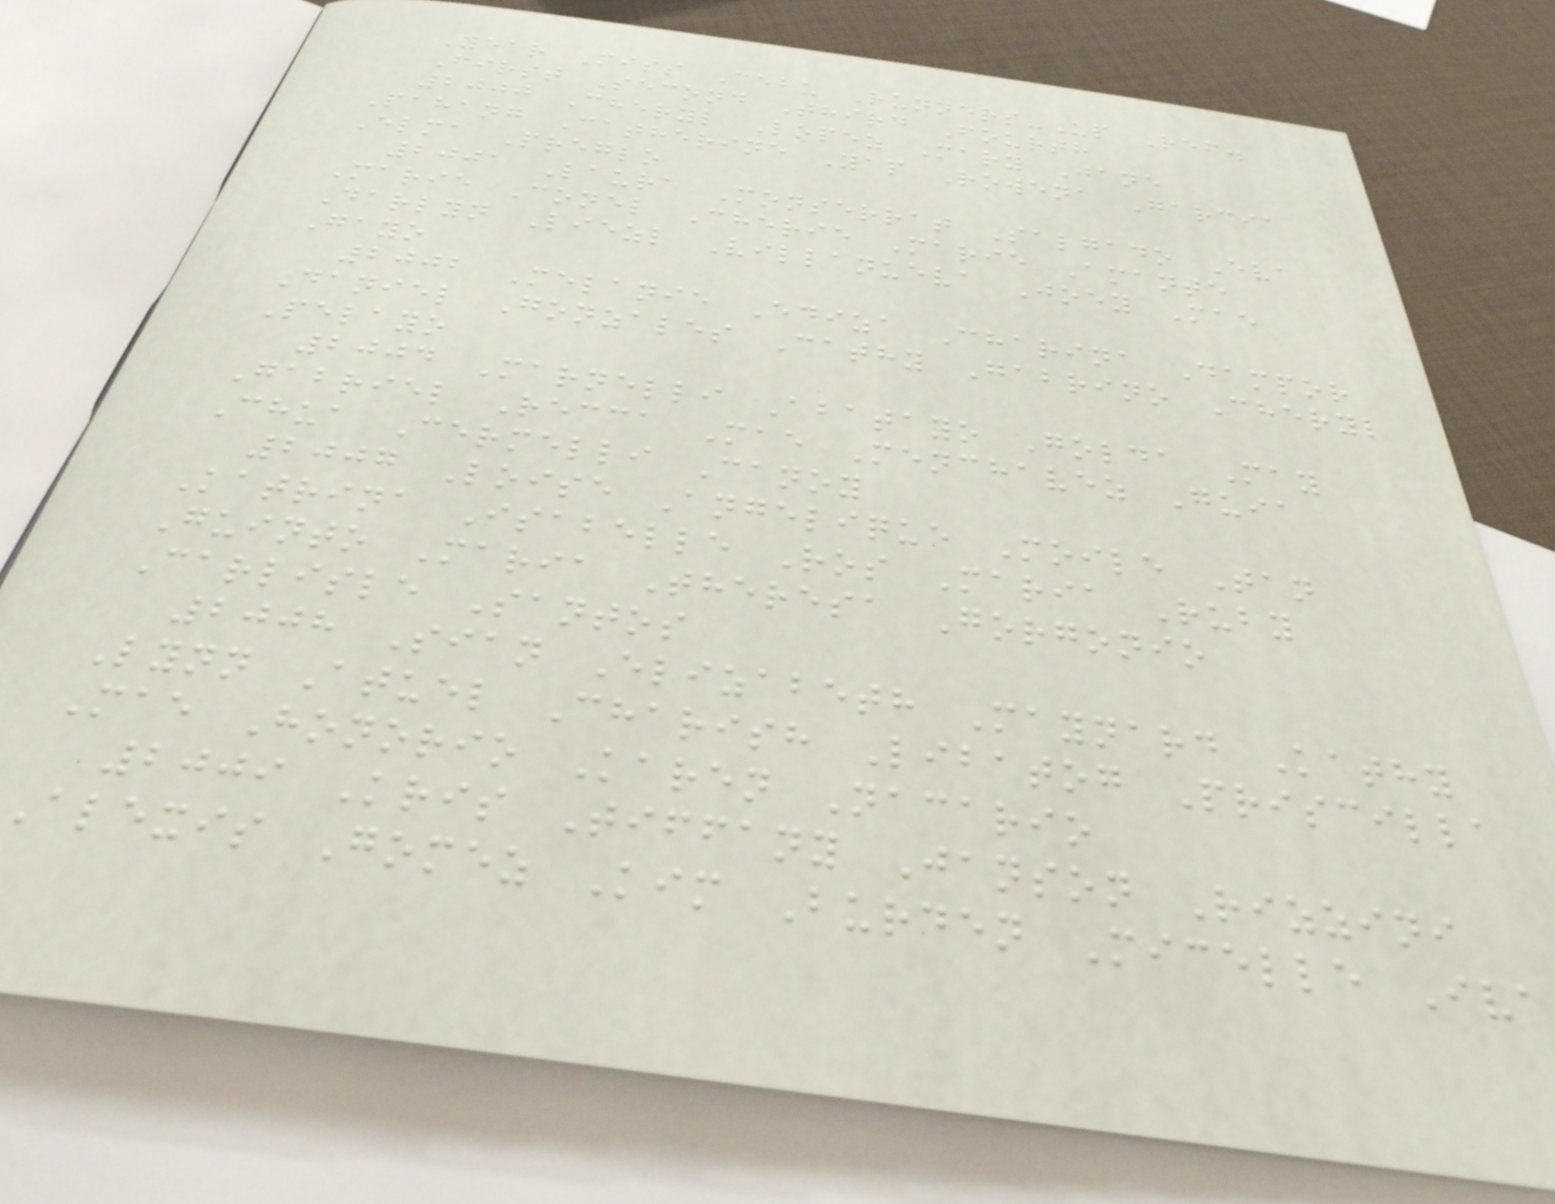Year Miss Cebu Runners-Up Ref.
First Second Third Fourth
2000 Cheryl Lopez Mary Jane
Pahang Catherine Yap Rowena Garcia
Elma Preglo
2001 Laura Monserrat Salgado Eva
Marie Conel Cherie Marie Amante
Darlyn Liezl Villanueva Joey Mae
Gayo
2002 Melanie Ediza Charina Dampor
Daniel Gonzales Cathy Gabrino Cheryl
Pelayo
2004 Marnelli Abatayo Golda May
Gabriel Recca Mae Menchavez Guia
Chua Cermelli Canoy
2007 Loise Angelique Moile Tan
Katrina Isabelle Ros Maria Ruby
Guinto Maria Theresa Gorgonio
Carlisle Santos
2008 Sian Elizabeth Maynard Kathy
Lynn Atuel Charish Libatog Priscilla
Mae Honorio Karen Nacario
2009 Kris Tiffany Janson Rizzini
Alexis Gomez Kim Burden Micelle Iva
